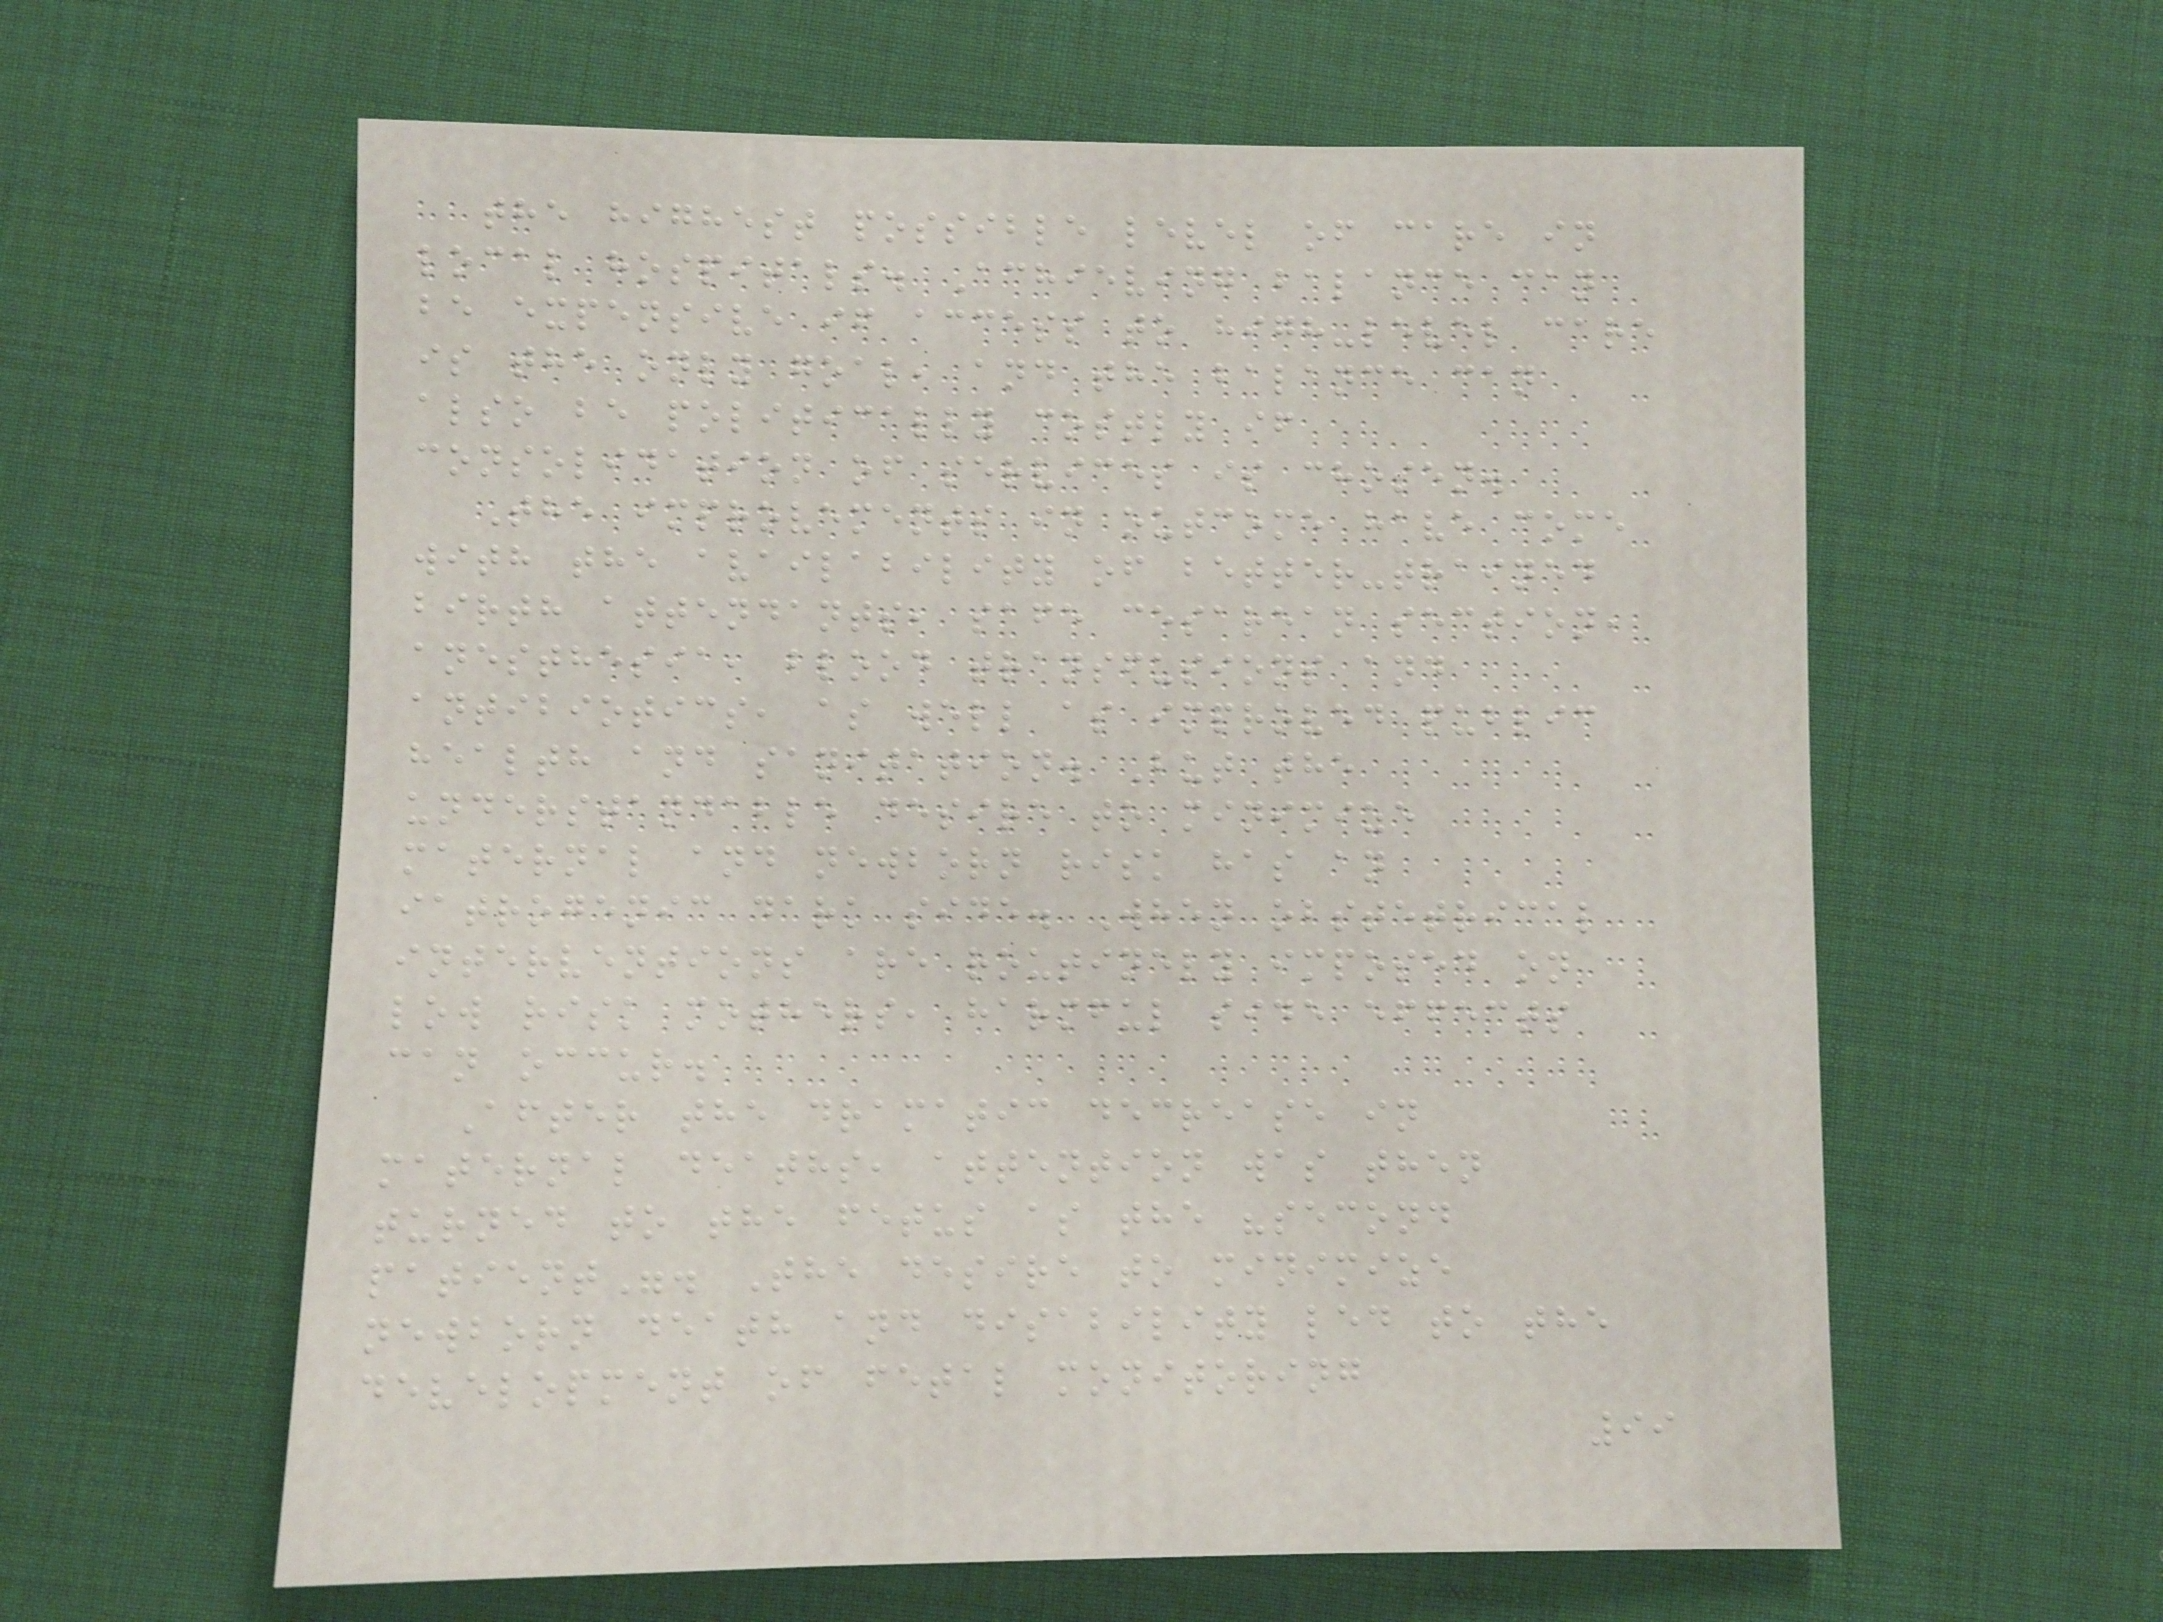the highest possible level of care in
local hospitals. Achieving balance can
be expensive if access to high-level care
is the only goal, and the balance can
also be politically costly if
consolidation of services is chosen.
The improvements in outcome have come
with the availability of better-trained
birth attendants, safe cesarean section,
anesthesia, blood transfusions and
antibiotics, as well as improved public
health and sanitation. But the
understandable desire to minimize
maternal and newborn risk has an
iatrogenic dark side. When obstetrical
interventions are routinely imposed on
low risk mothers, harmful side effects
can occur.
After the dramatic decrease in
maternal deaths, attention was then
turned to the fetus as the "second
patient". The desire to minimize
newborn death and disability led to the
development of fetal monitoring
99
